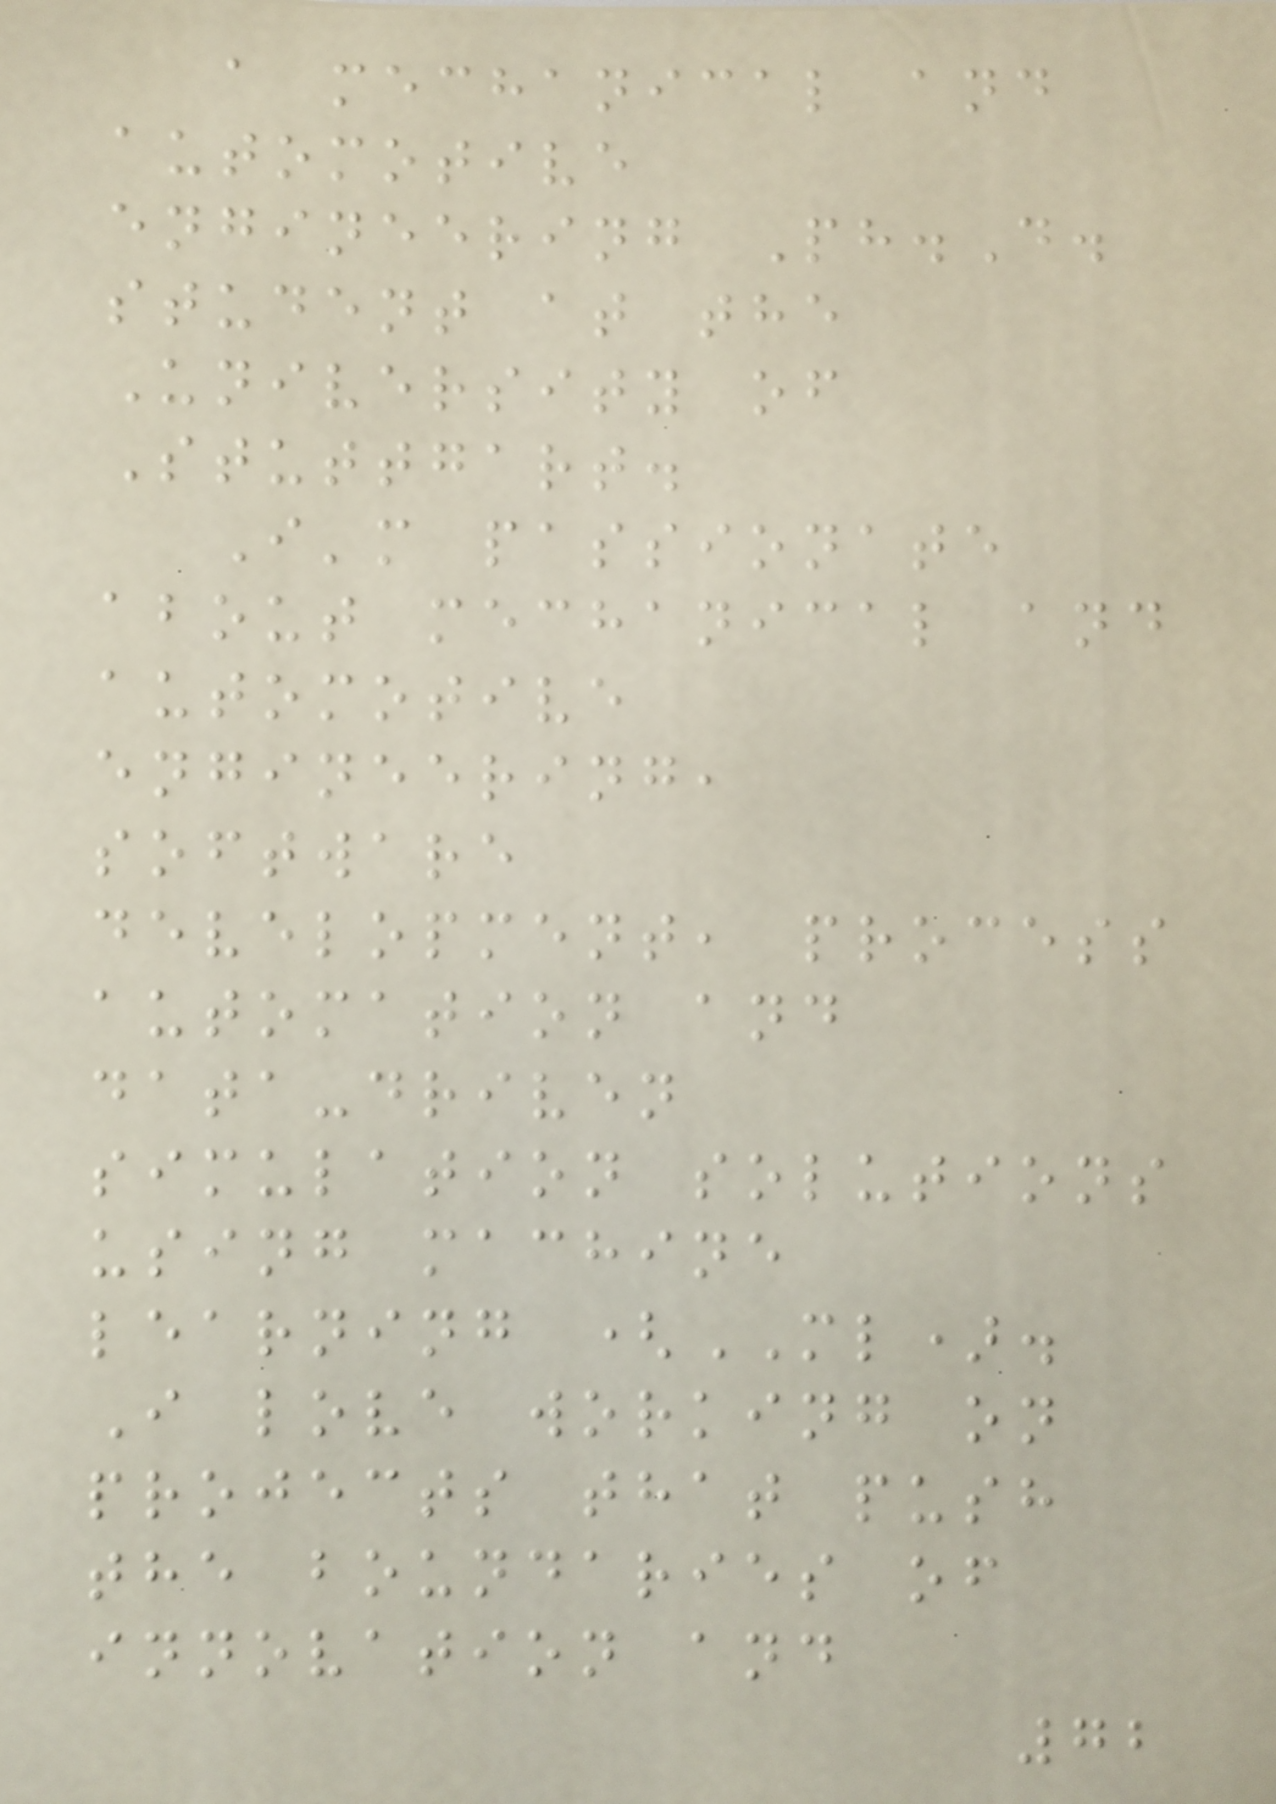a mechanical and
automotive
engineering Ph.D.
student at the
University of
Stuttgart.
I'm passionate
about mechanical and
automotive
engineering,
software
development, process
automation and
data-driven
simulation solutions
using machine
learning (ML).
I love working on
projects that push
the boundaries of
innovation and
72
